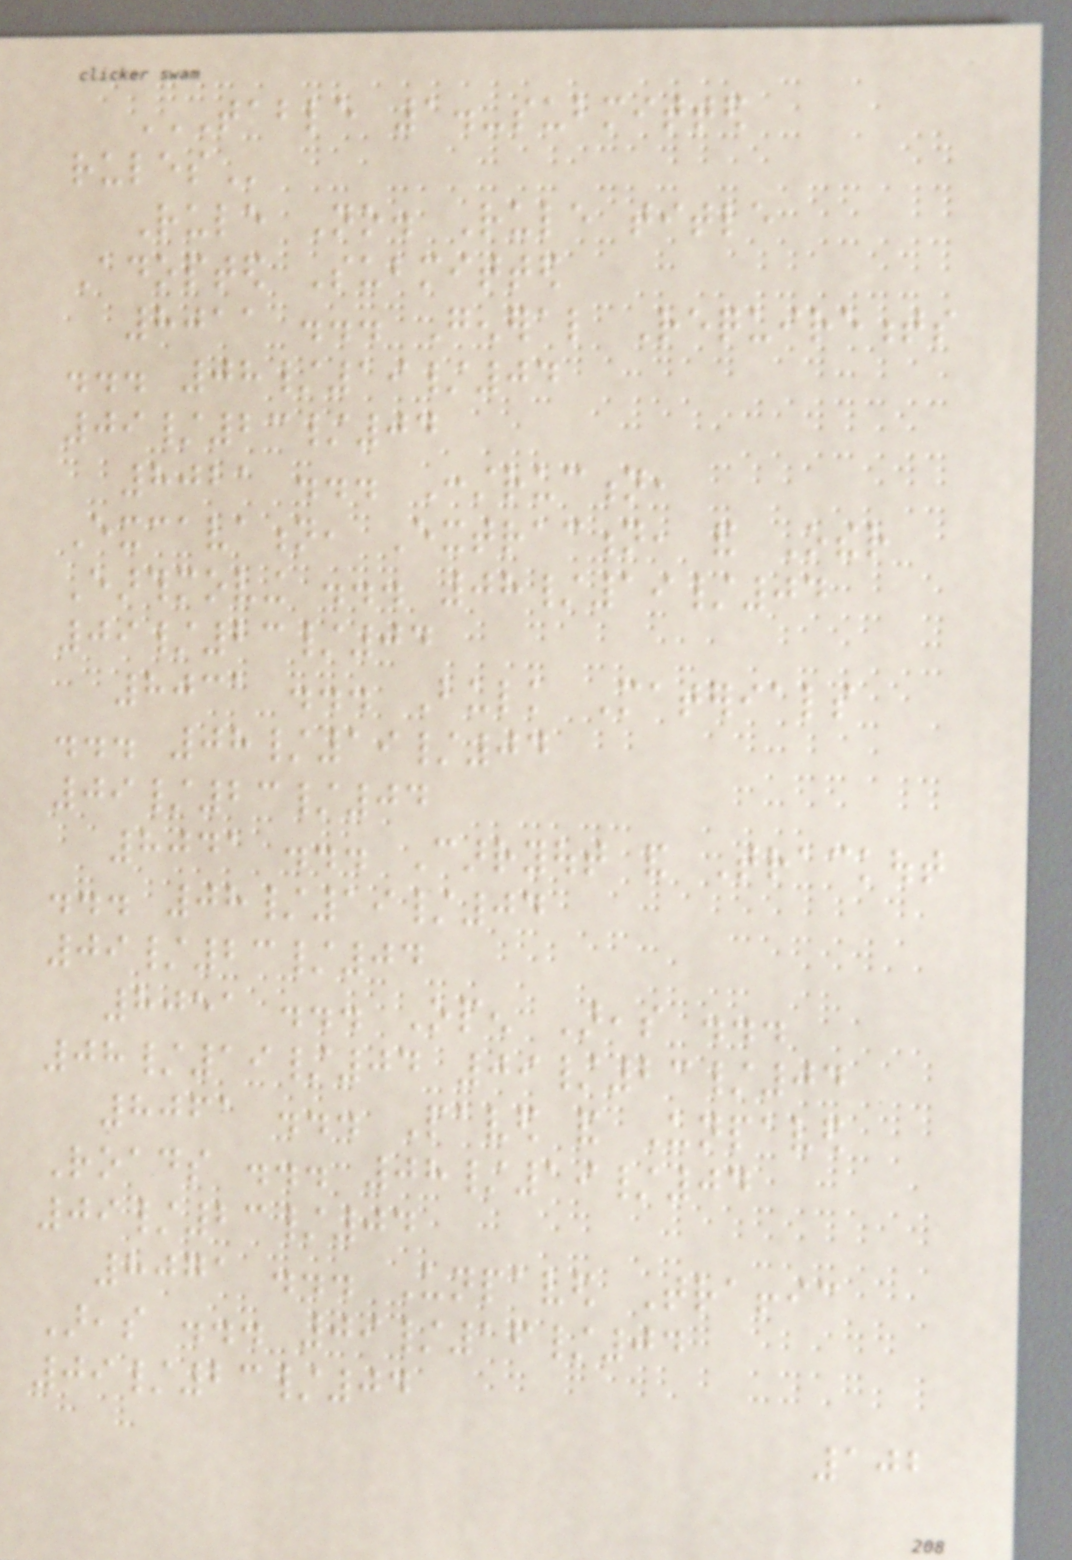TABLE 1.-SUBMITTED
RULES
Rule No. Rule title
Adopted Submitted
8011 ... General Requirements
... 08/19/04
09/23/04
8021 ... Construction,
Excavation, Extraction, and Other
Earthmoving ... 08/19/04
09/23/04
8031 ... Bulk Materials
... 08/19/04
09/23/04
8041 ... Carryout and Trackout
... 08/19/04
09/23/04
8051 ... Open Areas ...
08/19/04 09/23/04
8061 ... Paved and Unpaved
Roads ... 08/19/04
09/23/04
8071 ... Unpaved Traffic
Areas ... 09/16/04
09/23/04
102
